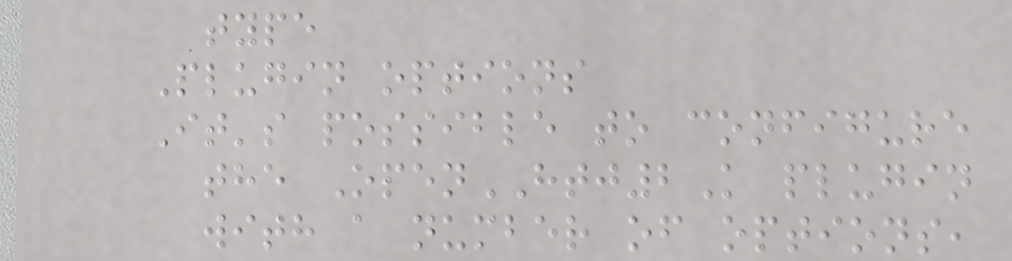type
Plugin options
It's possible to configure
the OpenHTJ2K plugin
with a number of options,
